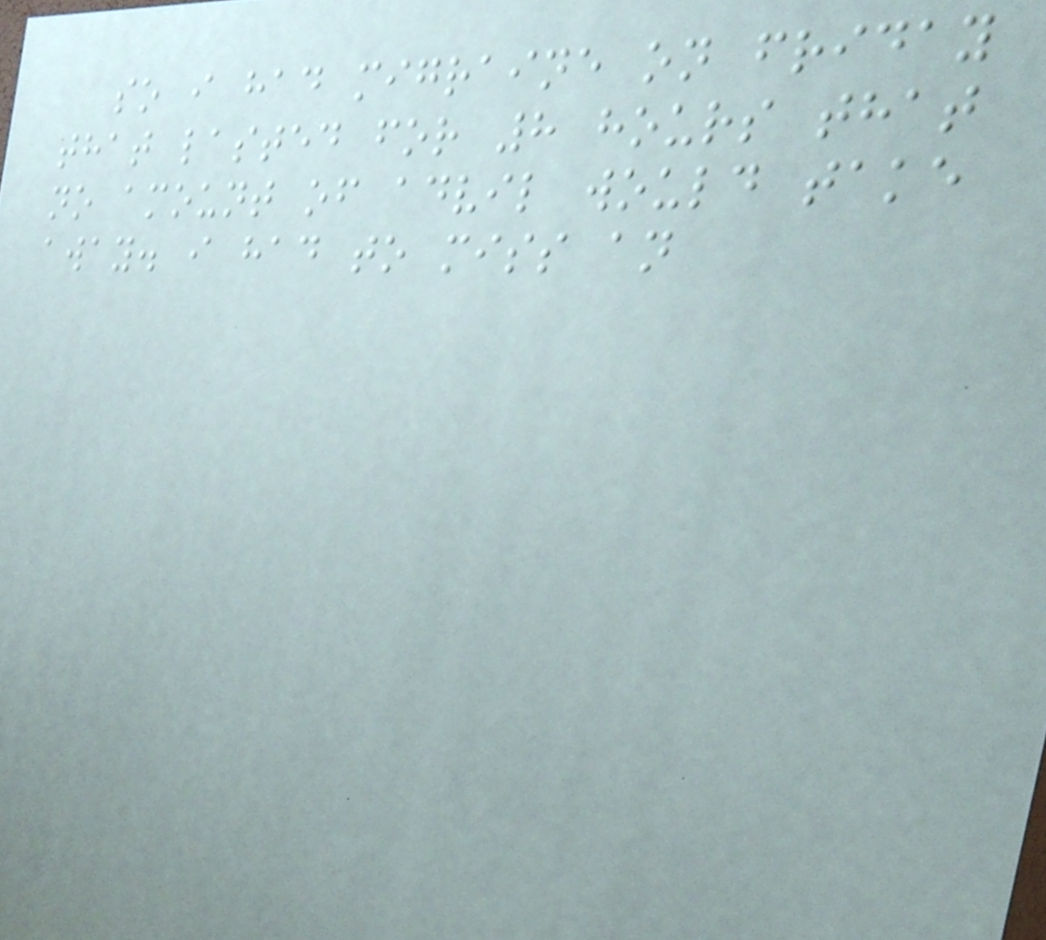so i had migraine on friday
that lasted for 8 hours that
no amount of advil would take
away. i had to miss an
